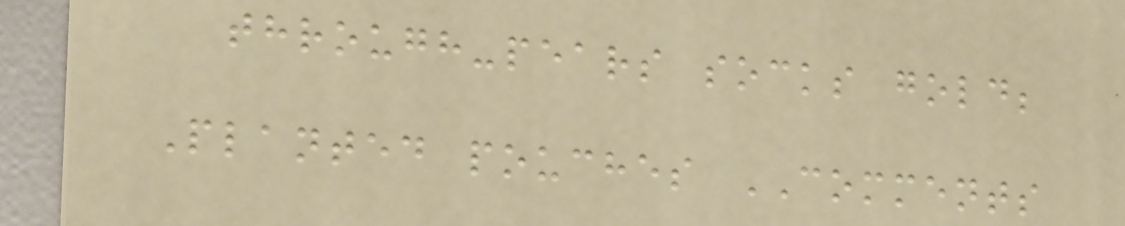through-pears socks gold;
Planted pouches COMMENTS
